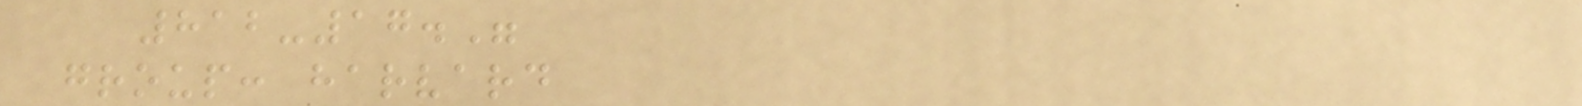812-17."
group: harvard
